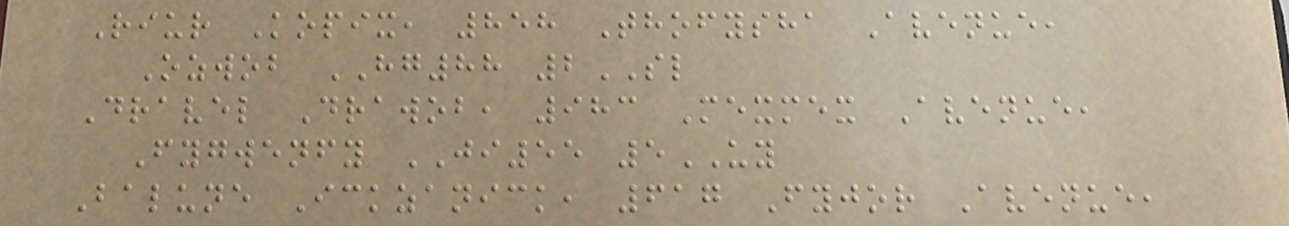Riur Kopix, 858 Thofysha Avenue,
Ozwob HG88 2SL
Dravel Drawob, 983 Mexmex Avenue,
Fygwenfy JI55 5UY
Balune Ickzanick, 617 Fyjor Avenue,
